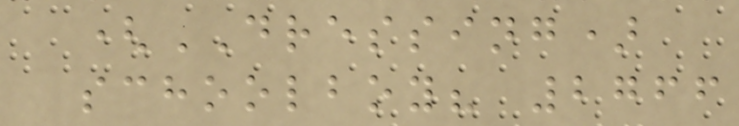(DRESSING)
schoolboy? 2766
